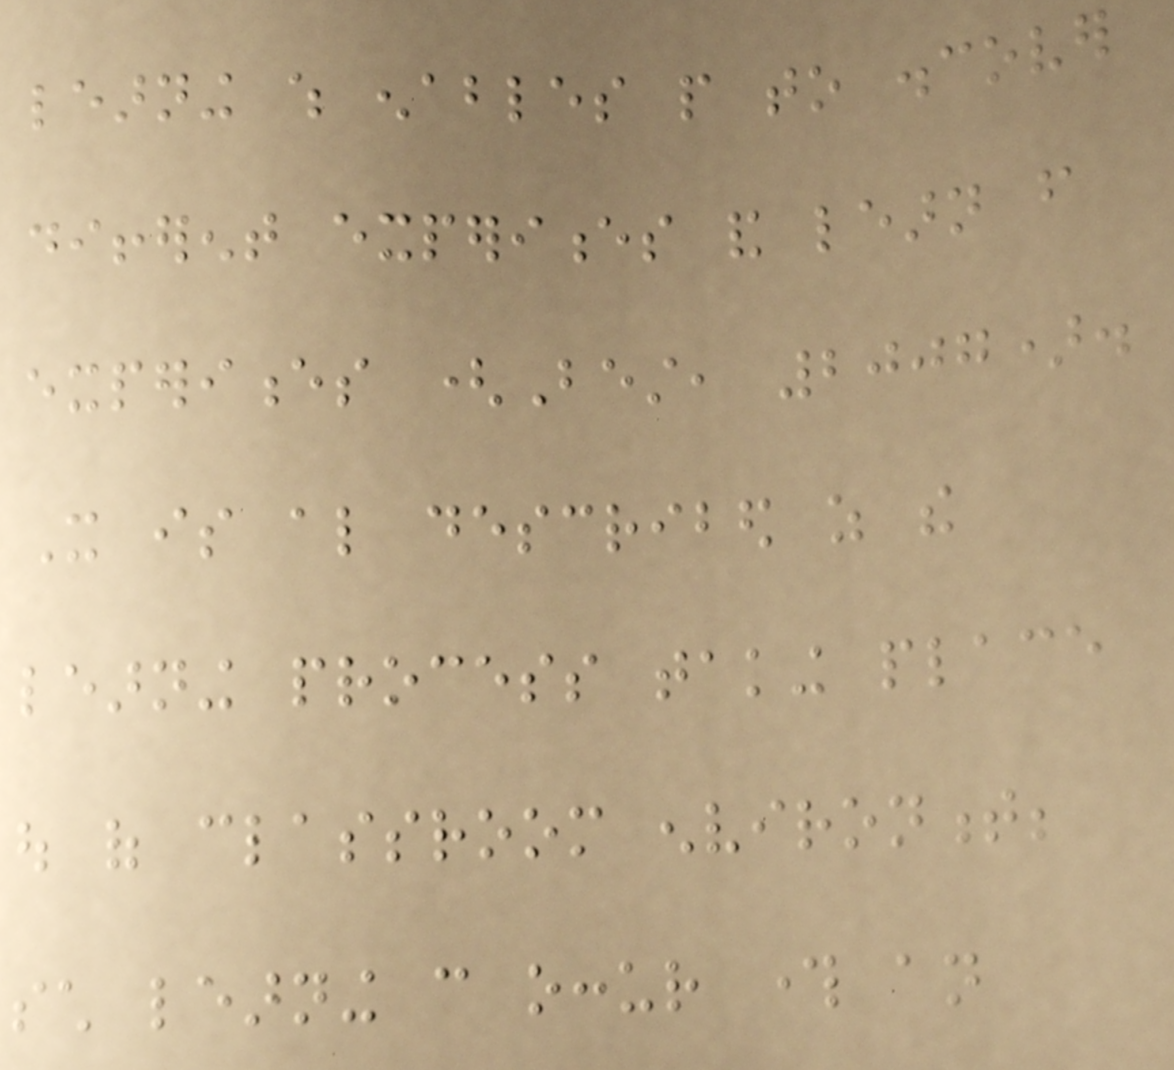learning which enables people to discover
different experiences and learn from
experiences (Best, 2007).
It is also described as the
learning process taking place
out of classroom environment;
such learning can occur through an
